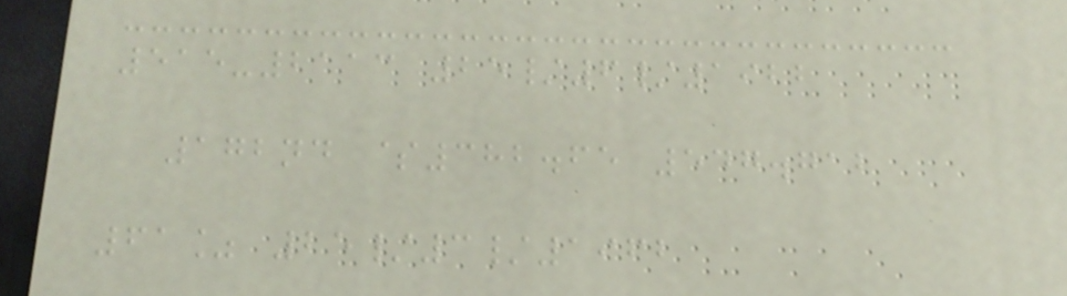515-2113 25/6/1922
172nd $382.65 547.712
61% 25/3/1962
